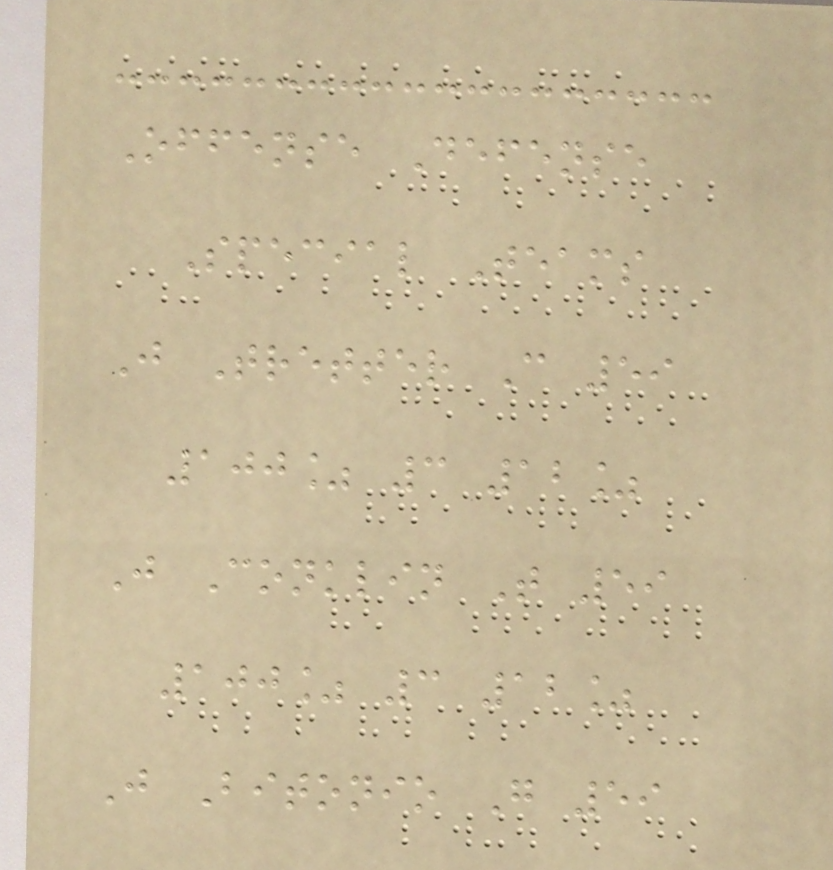Offense Defense
Special Teams
J Tretter C 59
100% 3 12%
J Conklin T 59
100% 3 12%
J Bitonio G 59
